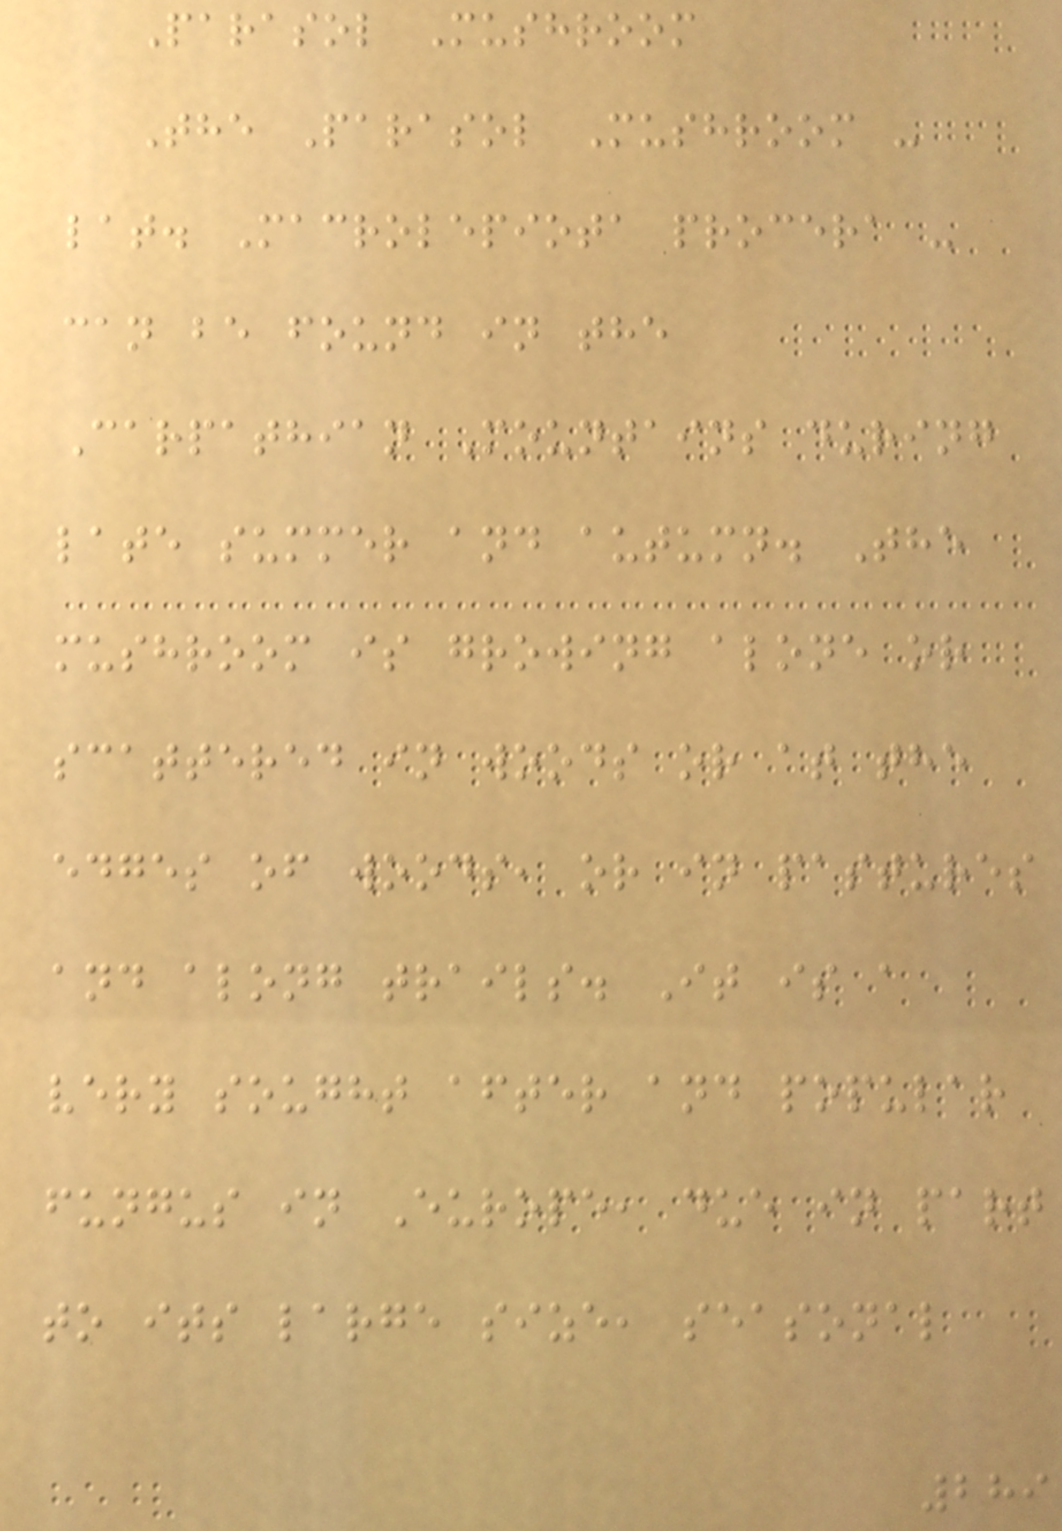Parasol Mushroom
The Parasol Mushroom -
lat. Macrolepiota procera -
can be found in the
Carpathian Mountains during
late summer and autumn. The
mushroom is growing alone or
scattered in woods or at the
edges of woods, or in pastures
and along trails. It is a
very sought after and popular
fungus in Europe, due in part
to its large size, seasonal
289
